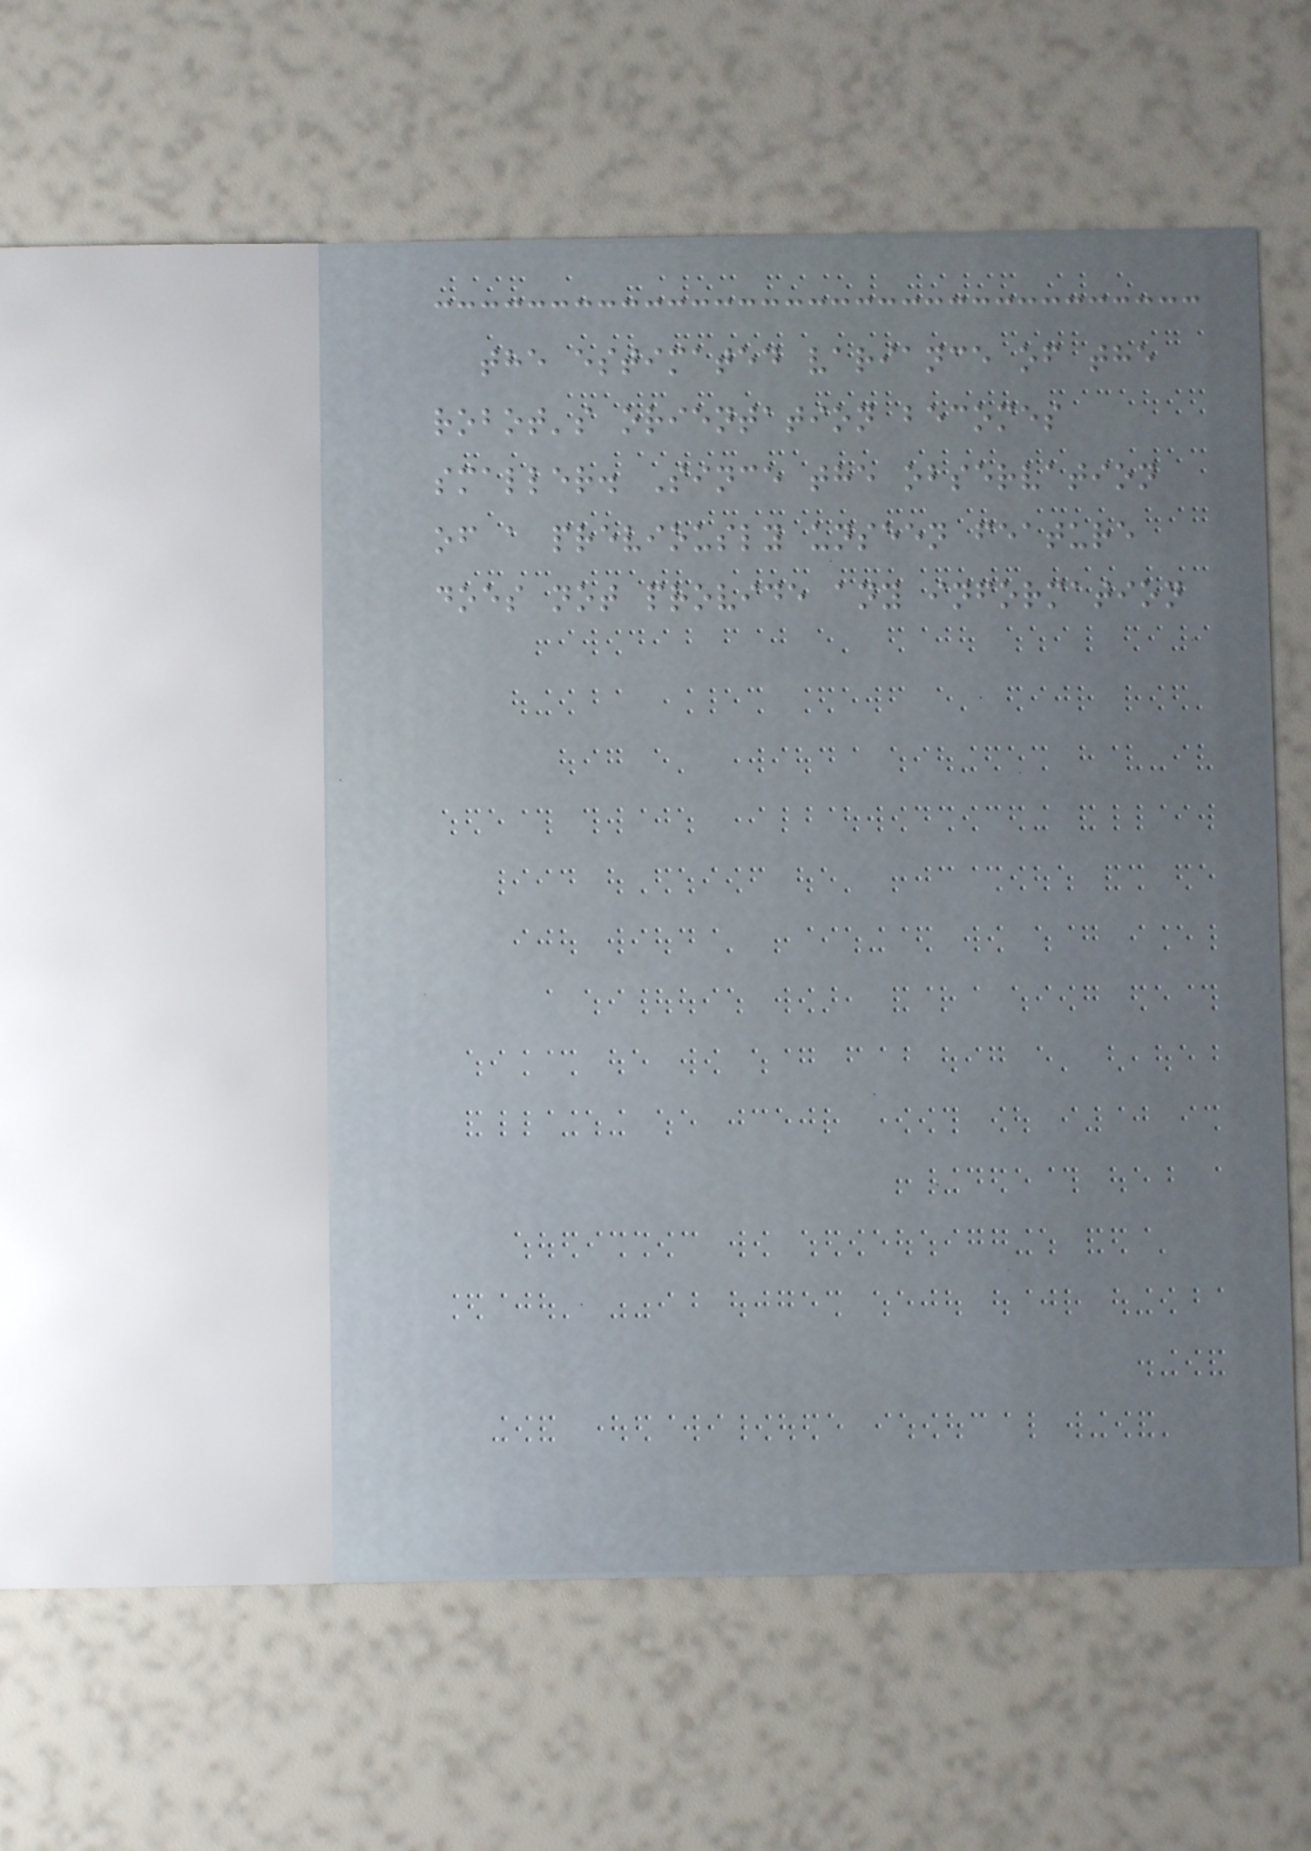the estimated variance of the
robot's orientation becomes
smaller. Since the observation
of a previously unseen feature
does not provide any information
